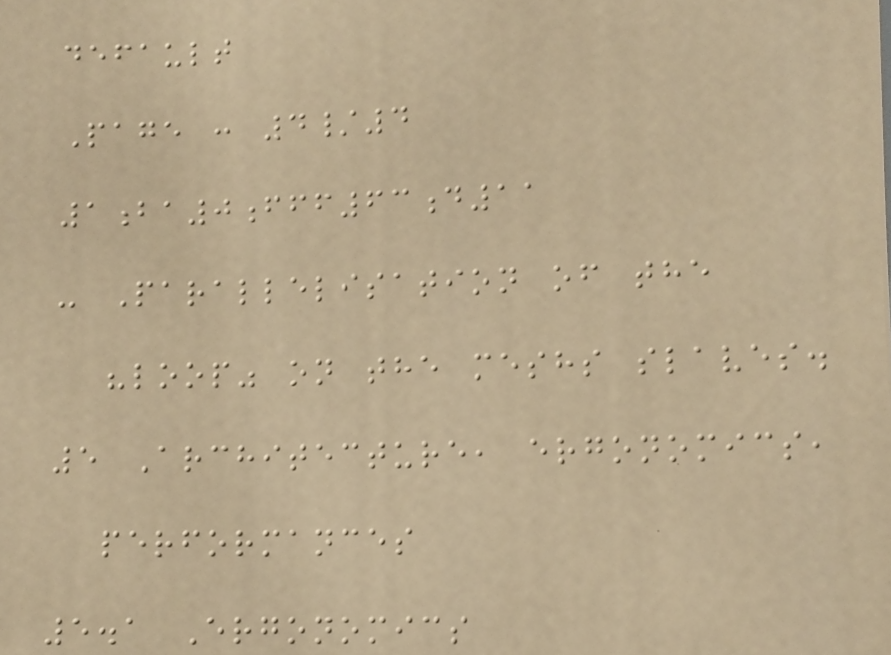default
Page : 4/4
1ba0fff63d11
- Parallelisation of the
"loop" on the meshs slaves.
5 Architecture, ergonomics,
performances
5.1 Ergonomics
